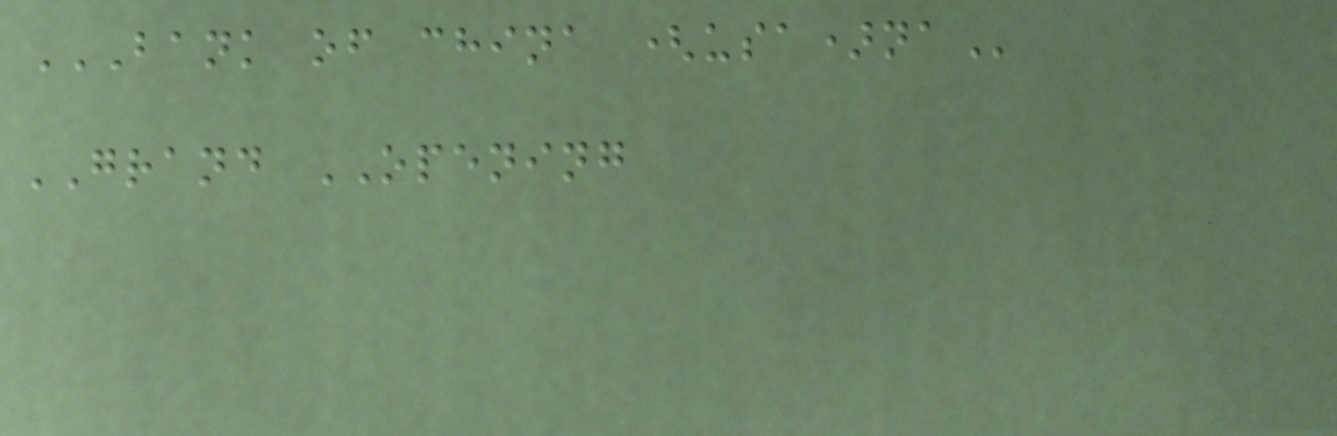BANK OF CHINA (USA)NA
GRAND OPENING
